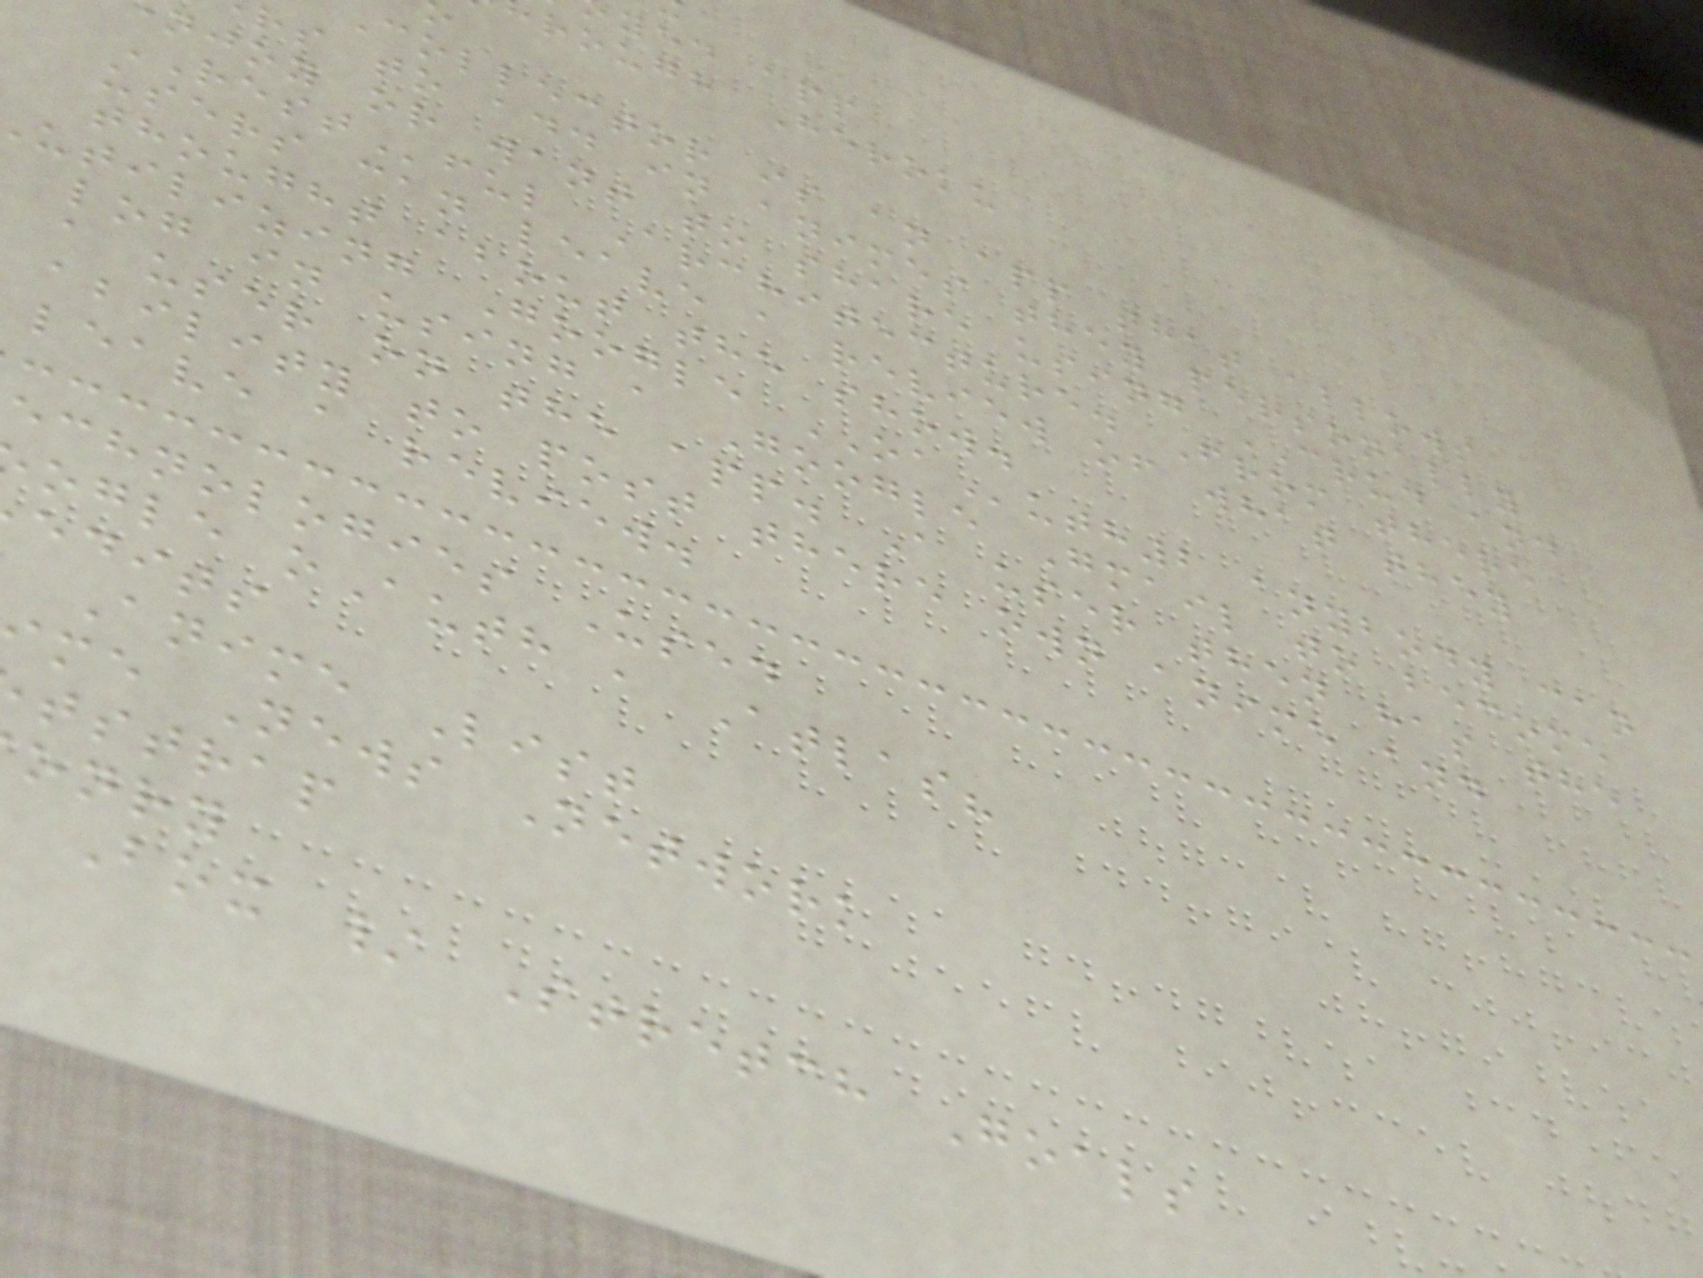yed app
rough Heroku
Collector is an app that allows
rs to add in animes they personally
njoy or want to share using CRUD and
RESTful Architecture. From there
users can leave a review of what they
thought about the show.
utilizing Google OAuth2 anybody can
log in using a Google Gmail to become
a user on the app. A user then has the
ability to post there own anime and
leave a review.
echnologies Used
ogle oAuth , Atlas?
edits
Anime List
me News Network
tstrap
onry
Box / Stretch Goals
